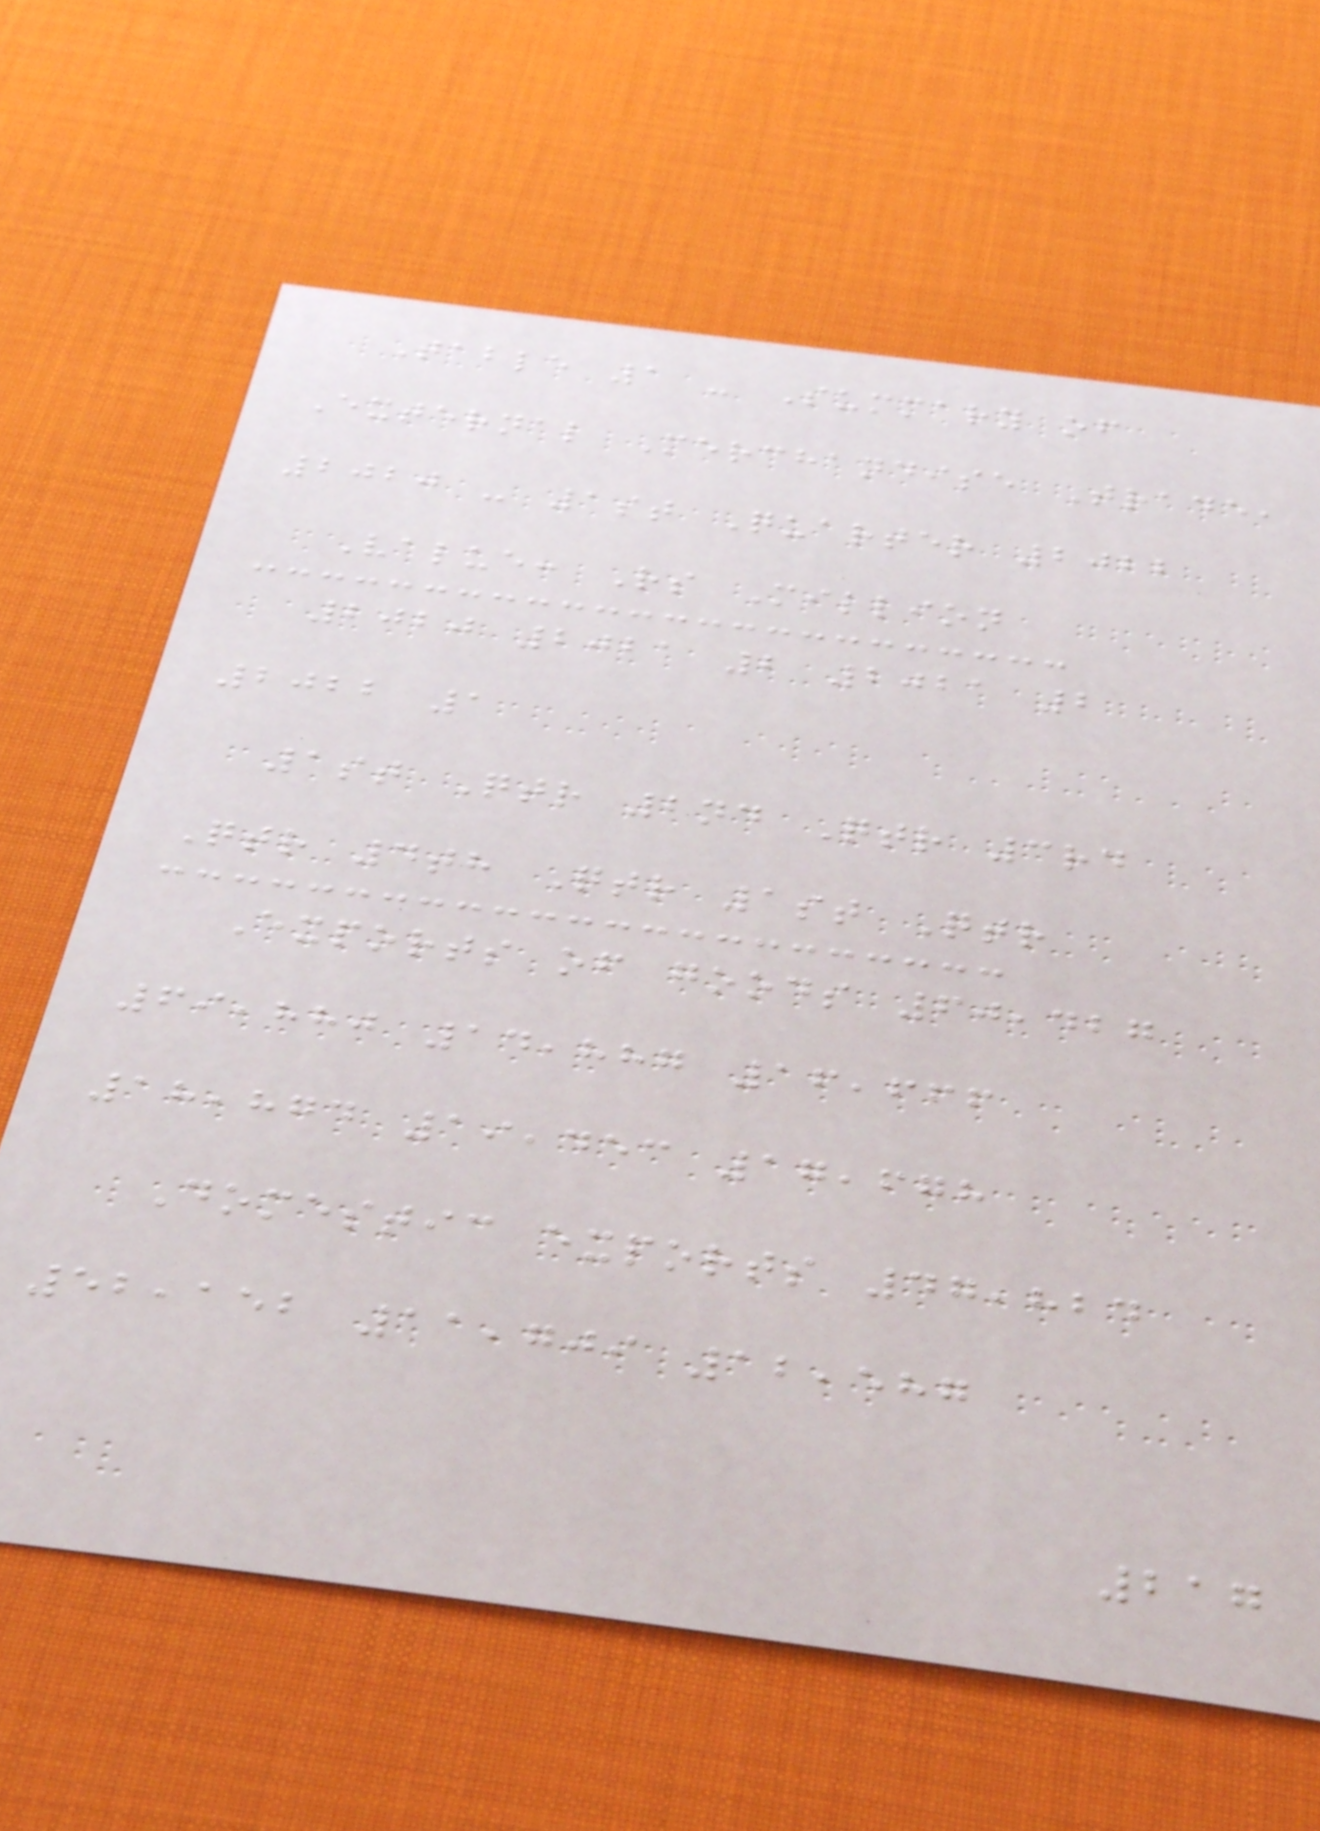Table 1 - Summary of
External Merchandise Trade,
2020 - 1st Quarter 2022
Value: Rs Million
2020 2021 2 2021 2
2022 1
1st Qtr 2nd Qtr 3rd
Qtr 4th Qtr 1st Qtr
Exports of goods 60,427
69,880 14,887 16,666
18,874 19,453 17,678
Domestic exports 47,824
52,152 11,709 12,587
217
